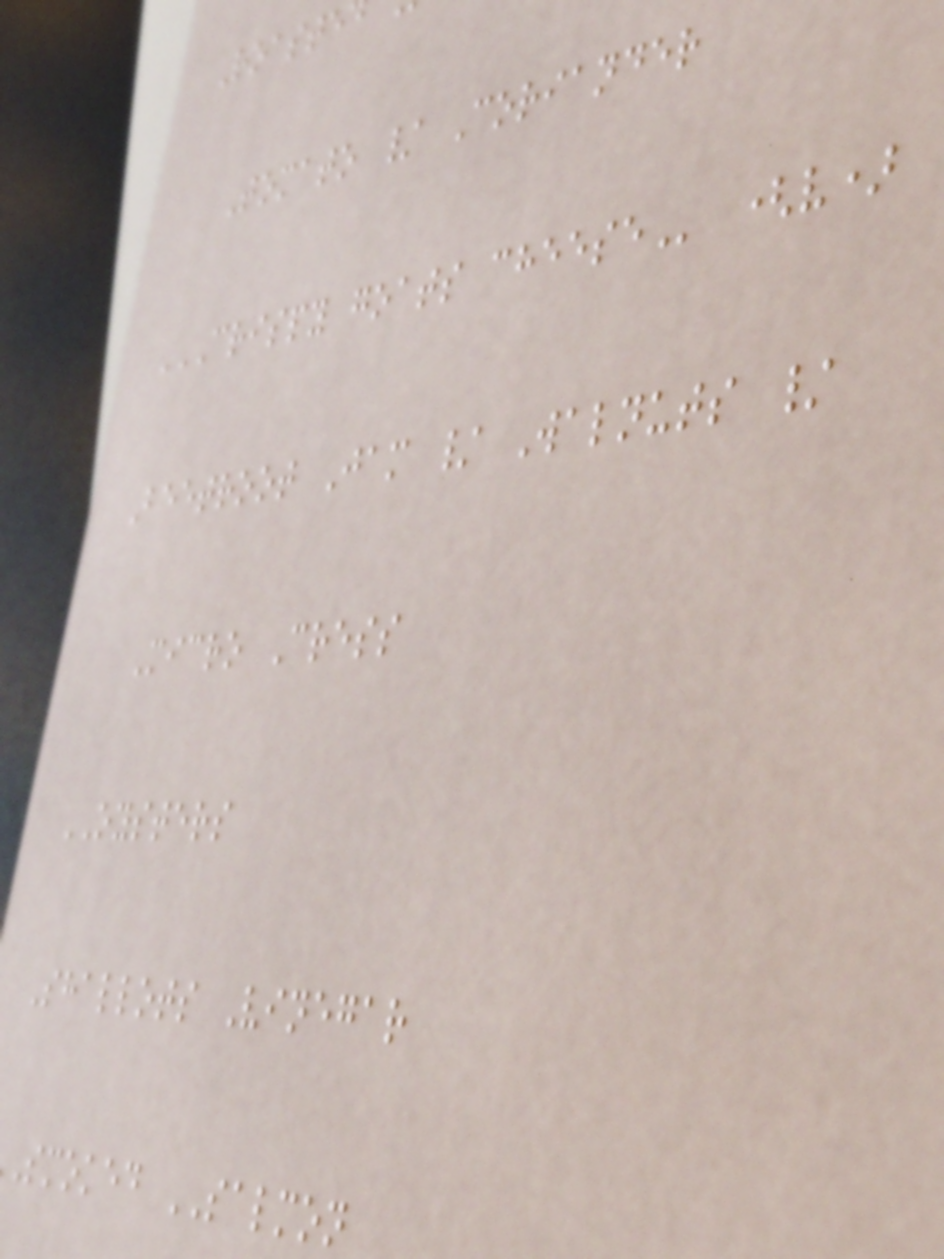Tomato / Coriander
CRISPY GOATS CHEESE (v)
Beetroot Jam / Walnuts /
Micro Cress
OYSTERS
Shallots Vinegar
smoked SALMON
